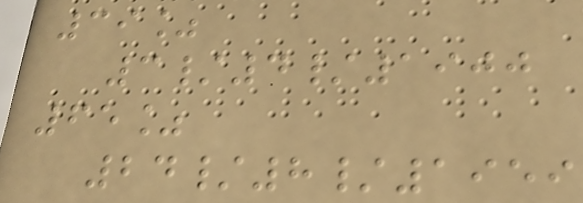39%
3/4/1900
65%
24/8/1959
